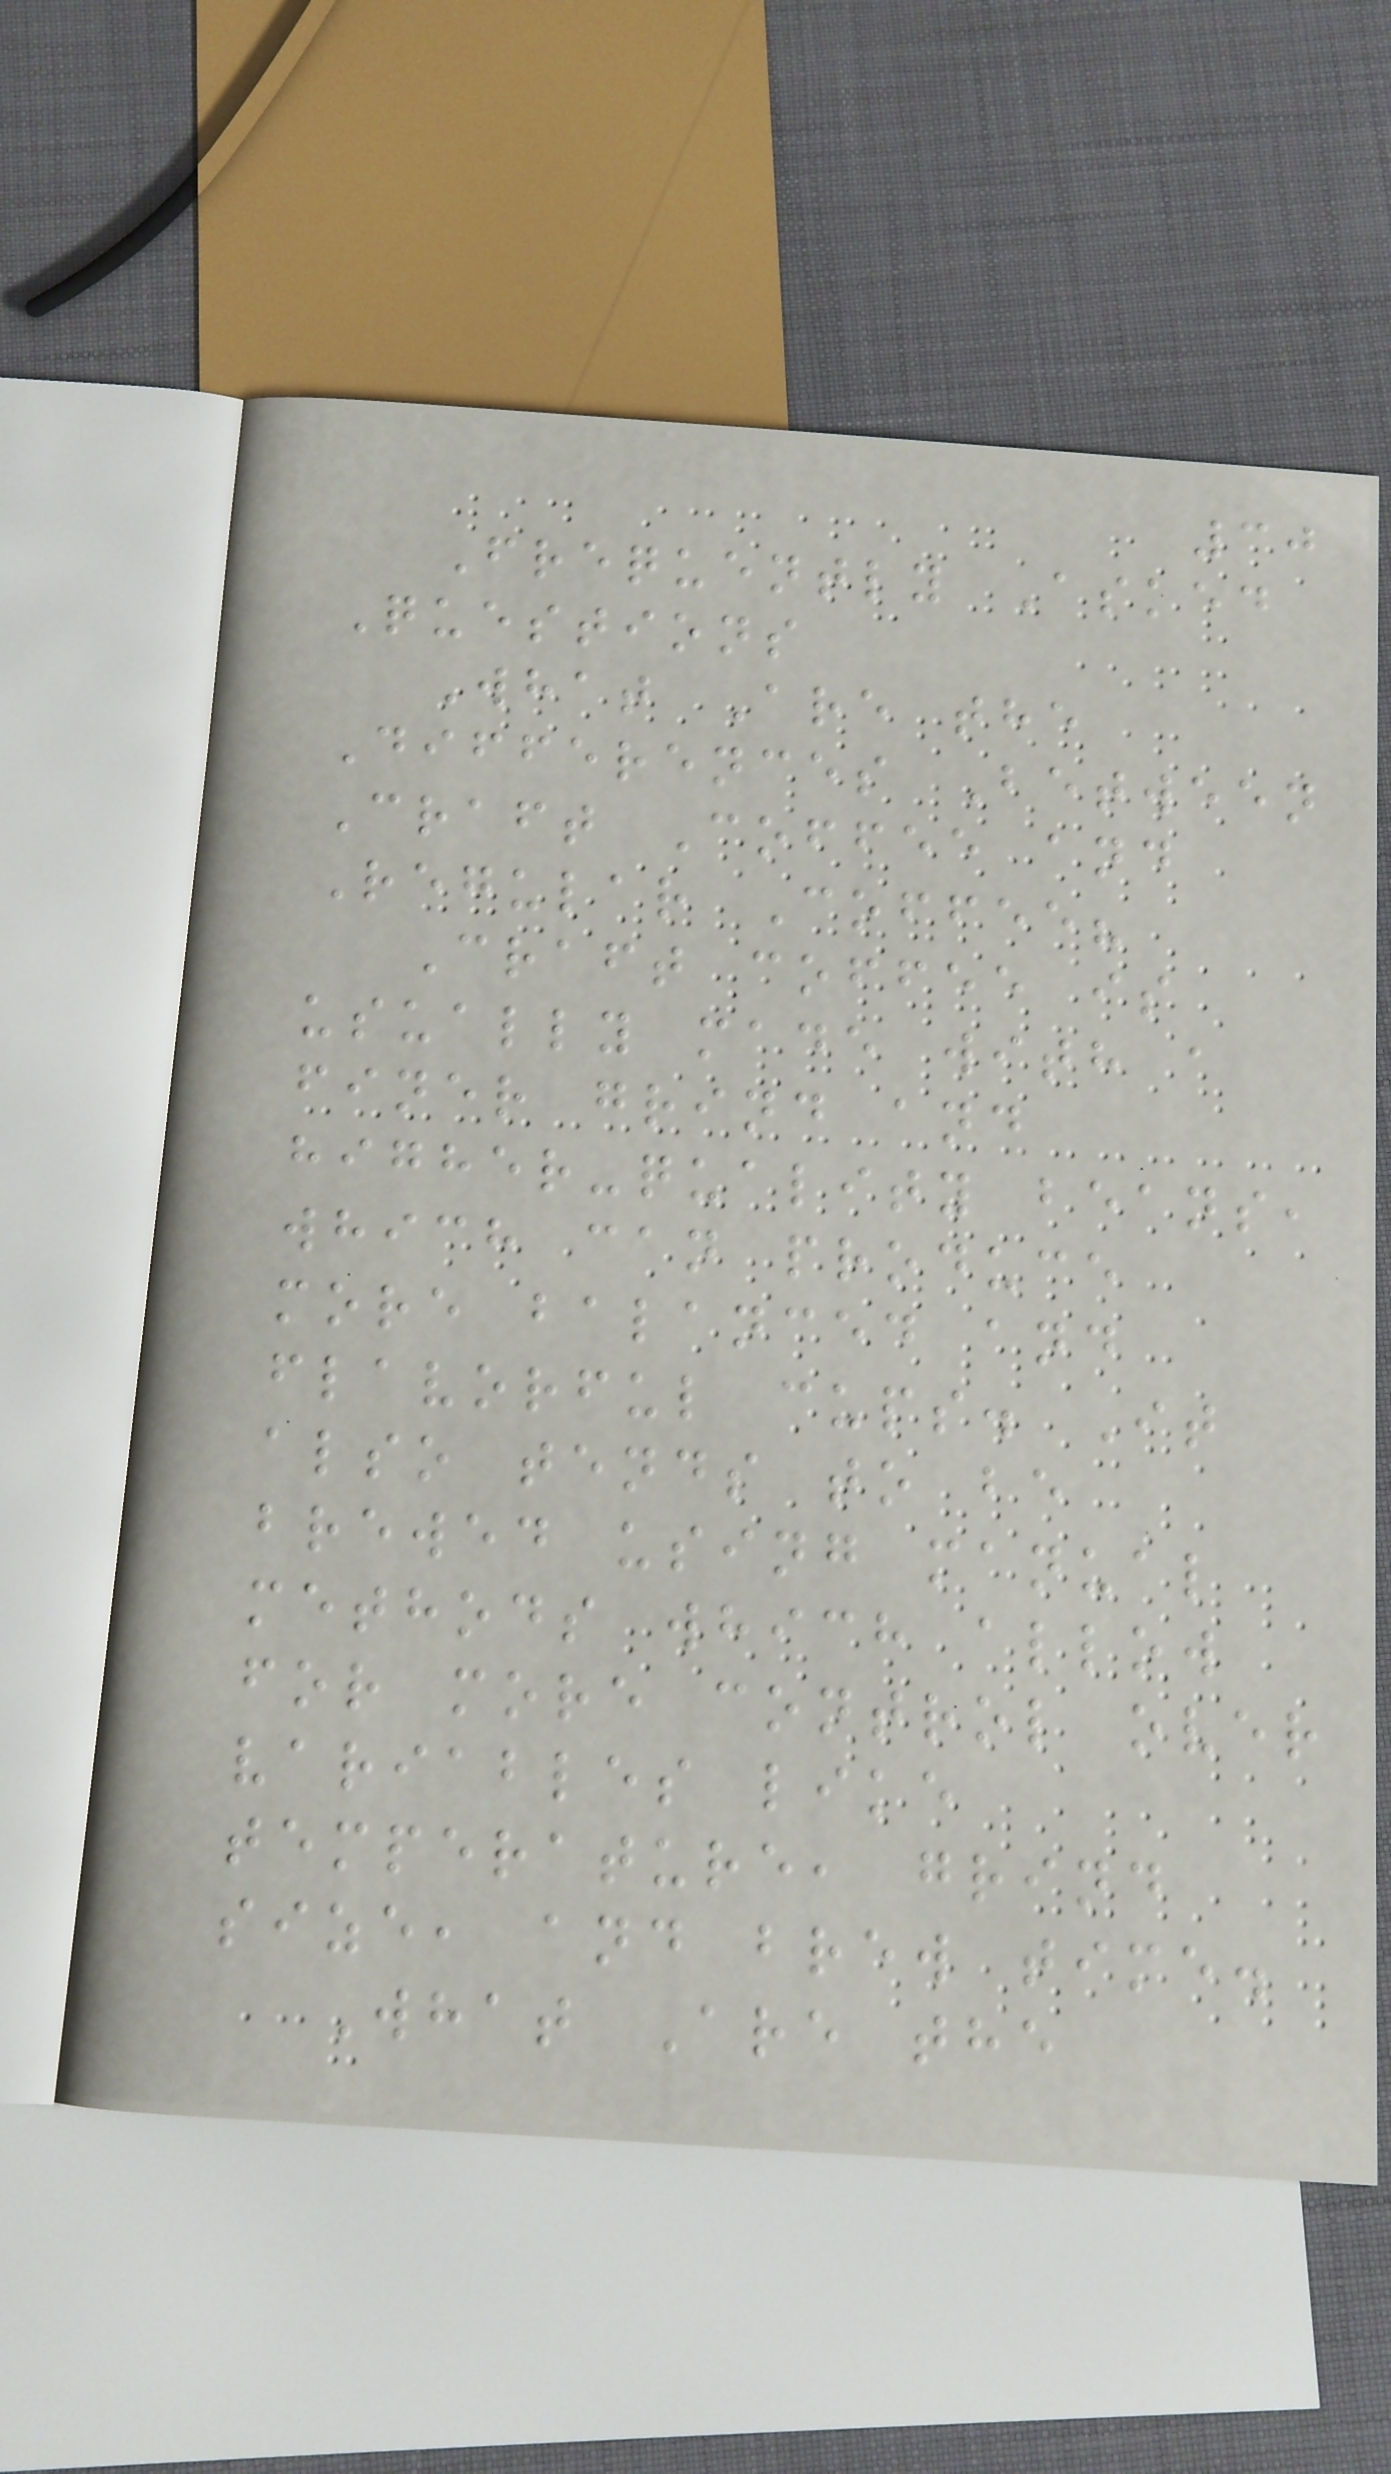30
Frequently Asked
Questions
What Are the
Differences Between
Craft Coffee and
Regular Coffee?
Craft coffee is
usually made with a
finer grind and
higher-quality beans,
which can produce
more balanced and
flavorful cups. It
also tends to be
brewed using manual
methods which allow
for more control over
variables like
temperature, grind
size, and brew time.
What Are the
